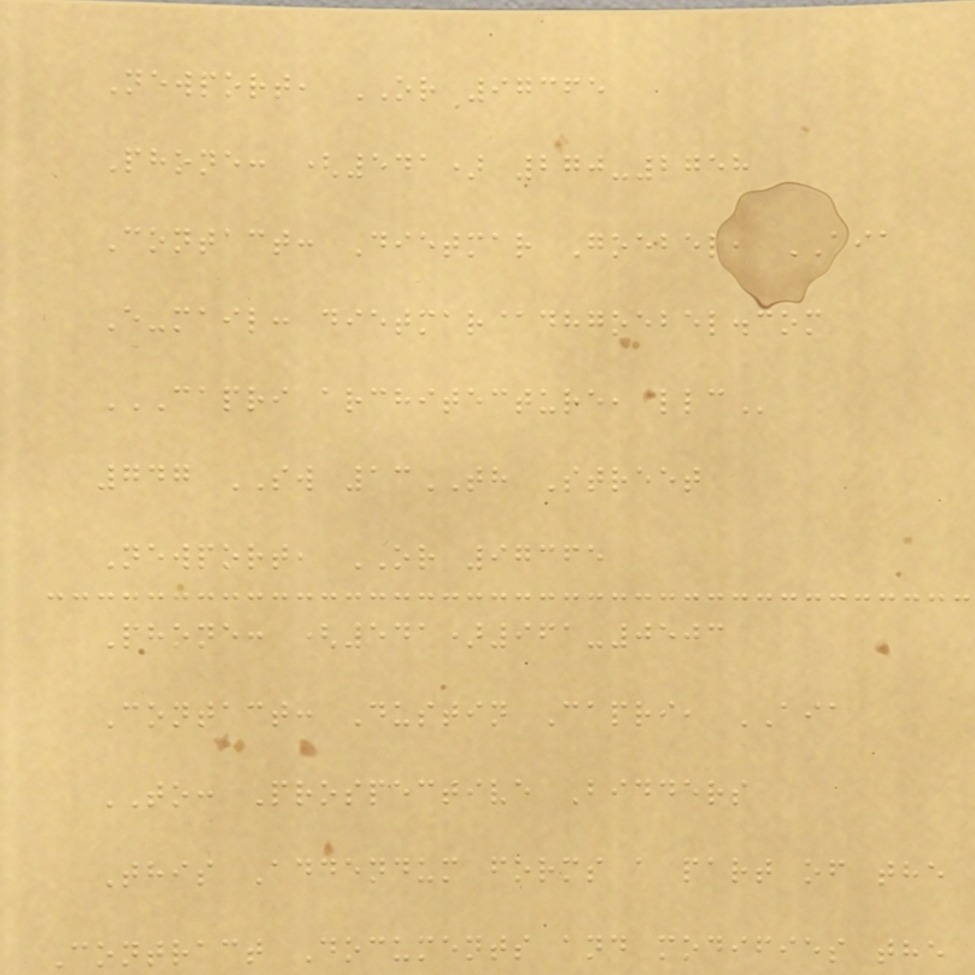Newport, OR 97365
Phone: (541) 270-2758
Contact: Dietmar Goebel, AIA
E-mail: dietmar@dhgoebel.com
CAPRI ARCHITECTURE, LLC
747 SW 13TH Street
Newport, OR 97365
Phone: (541)961-0503
Contact: Dustin Capri, AIA
TO: Prospective Bidders
This Addendum forms a part of the
Contract Documents and modifies the
